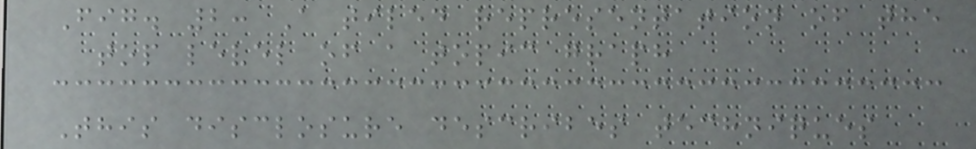Fig. 2: A tiled representation of the
top level of a topic graph
This disclosure describes techniques
